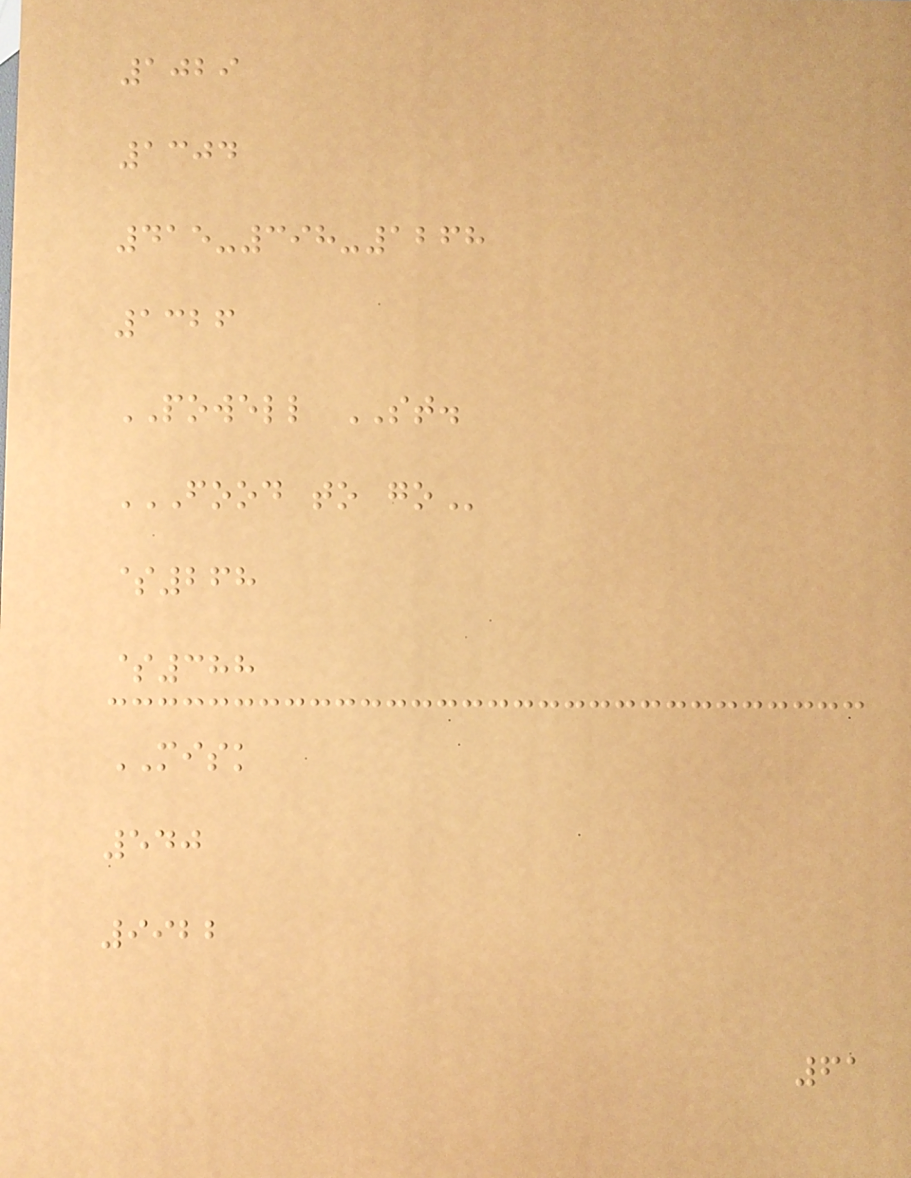1029
1304
415-398-1268
1326
POWELL ST.
FOOD TO GO
$268
$388
MISK
540
9922
61
